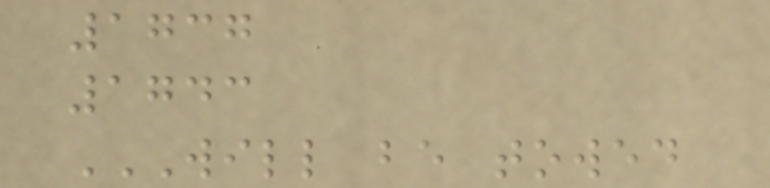1737
1743
WILL BE TOWED
